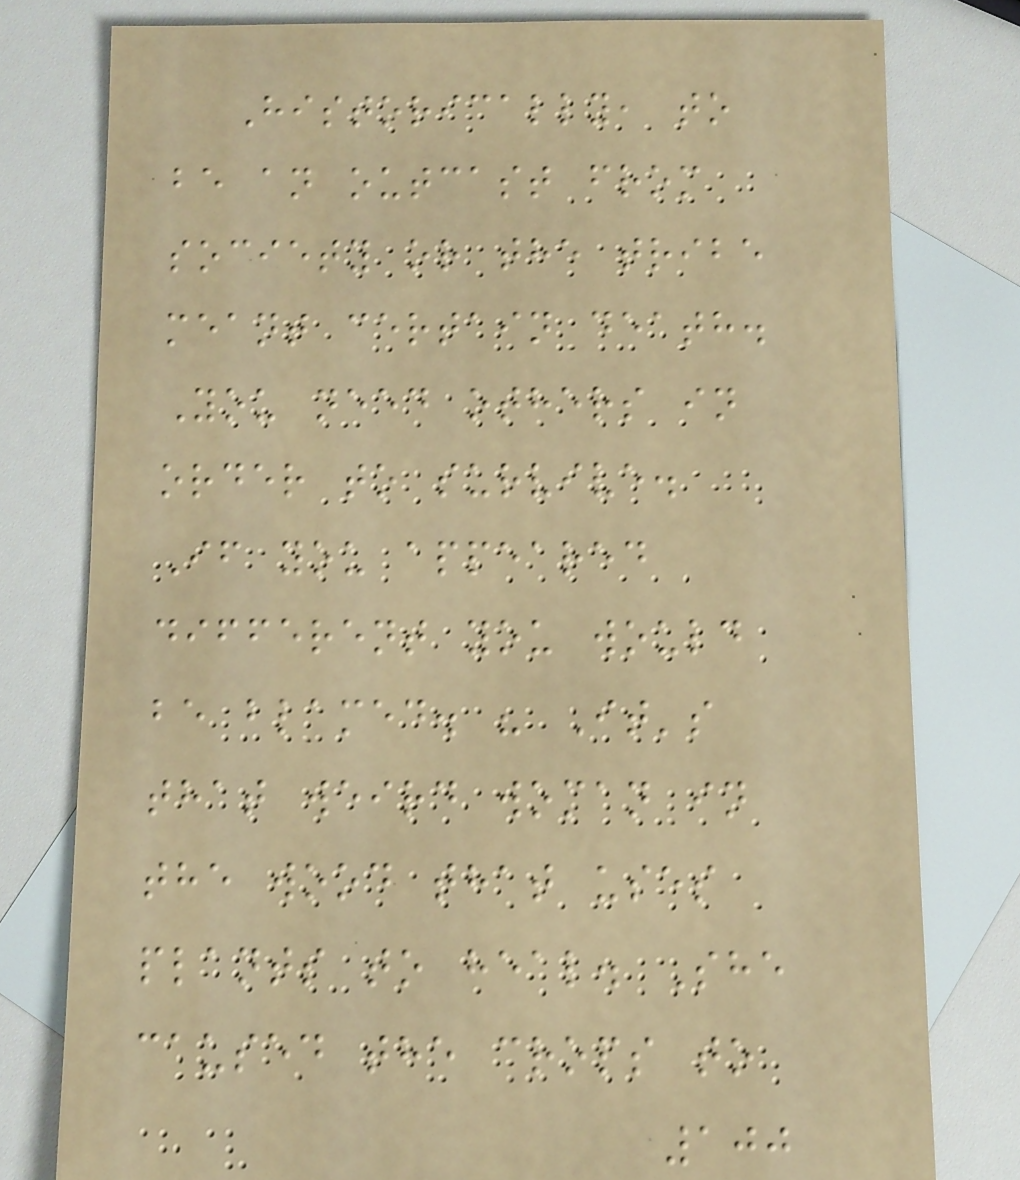Historically, to
be an outcast from
society or the tribe
meant certain death.
You need others in
order to survive.
If you appeared
different you would
be blamed. " It's
that weird woman in
the wood that uses
plants to heal. She
caused the crops to
100
